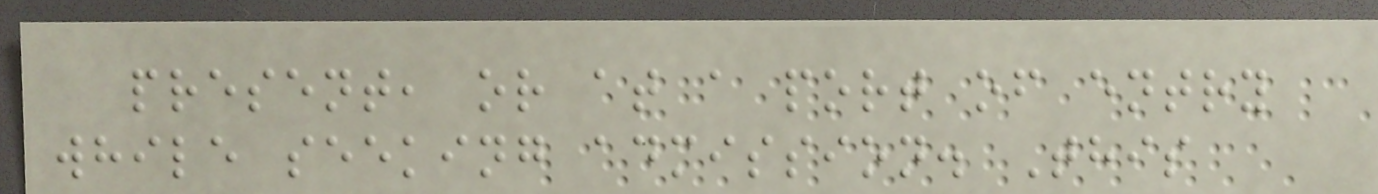present, or at a port of entry
while seeking admission. This
